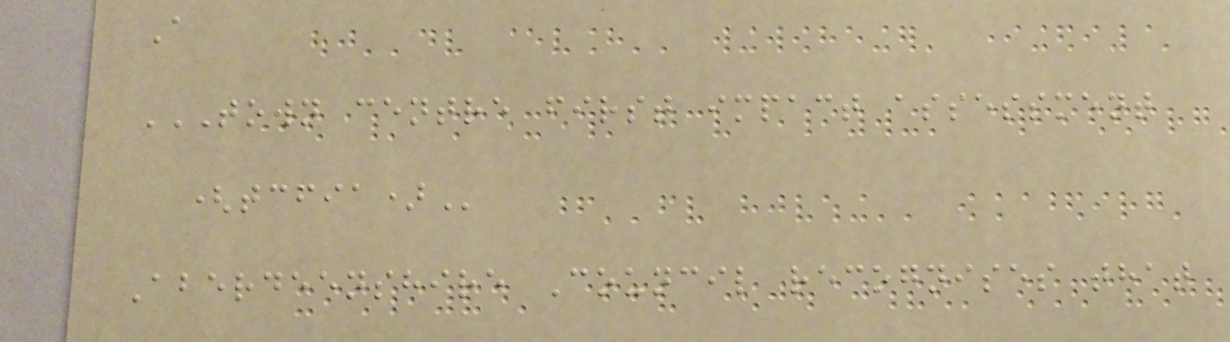A
TOWN CENTRE FIRST IMPACT ASSESSMENT
(TCFIA)
Aberdeenshire Council recognises that
